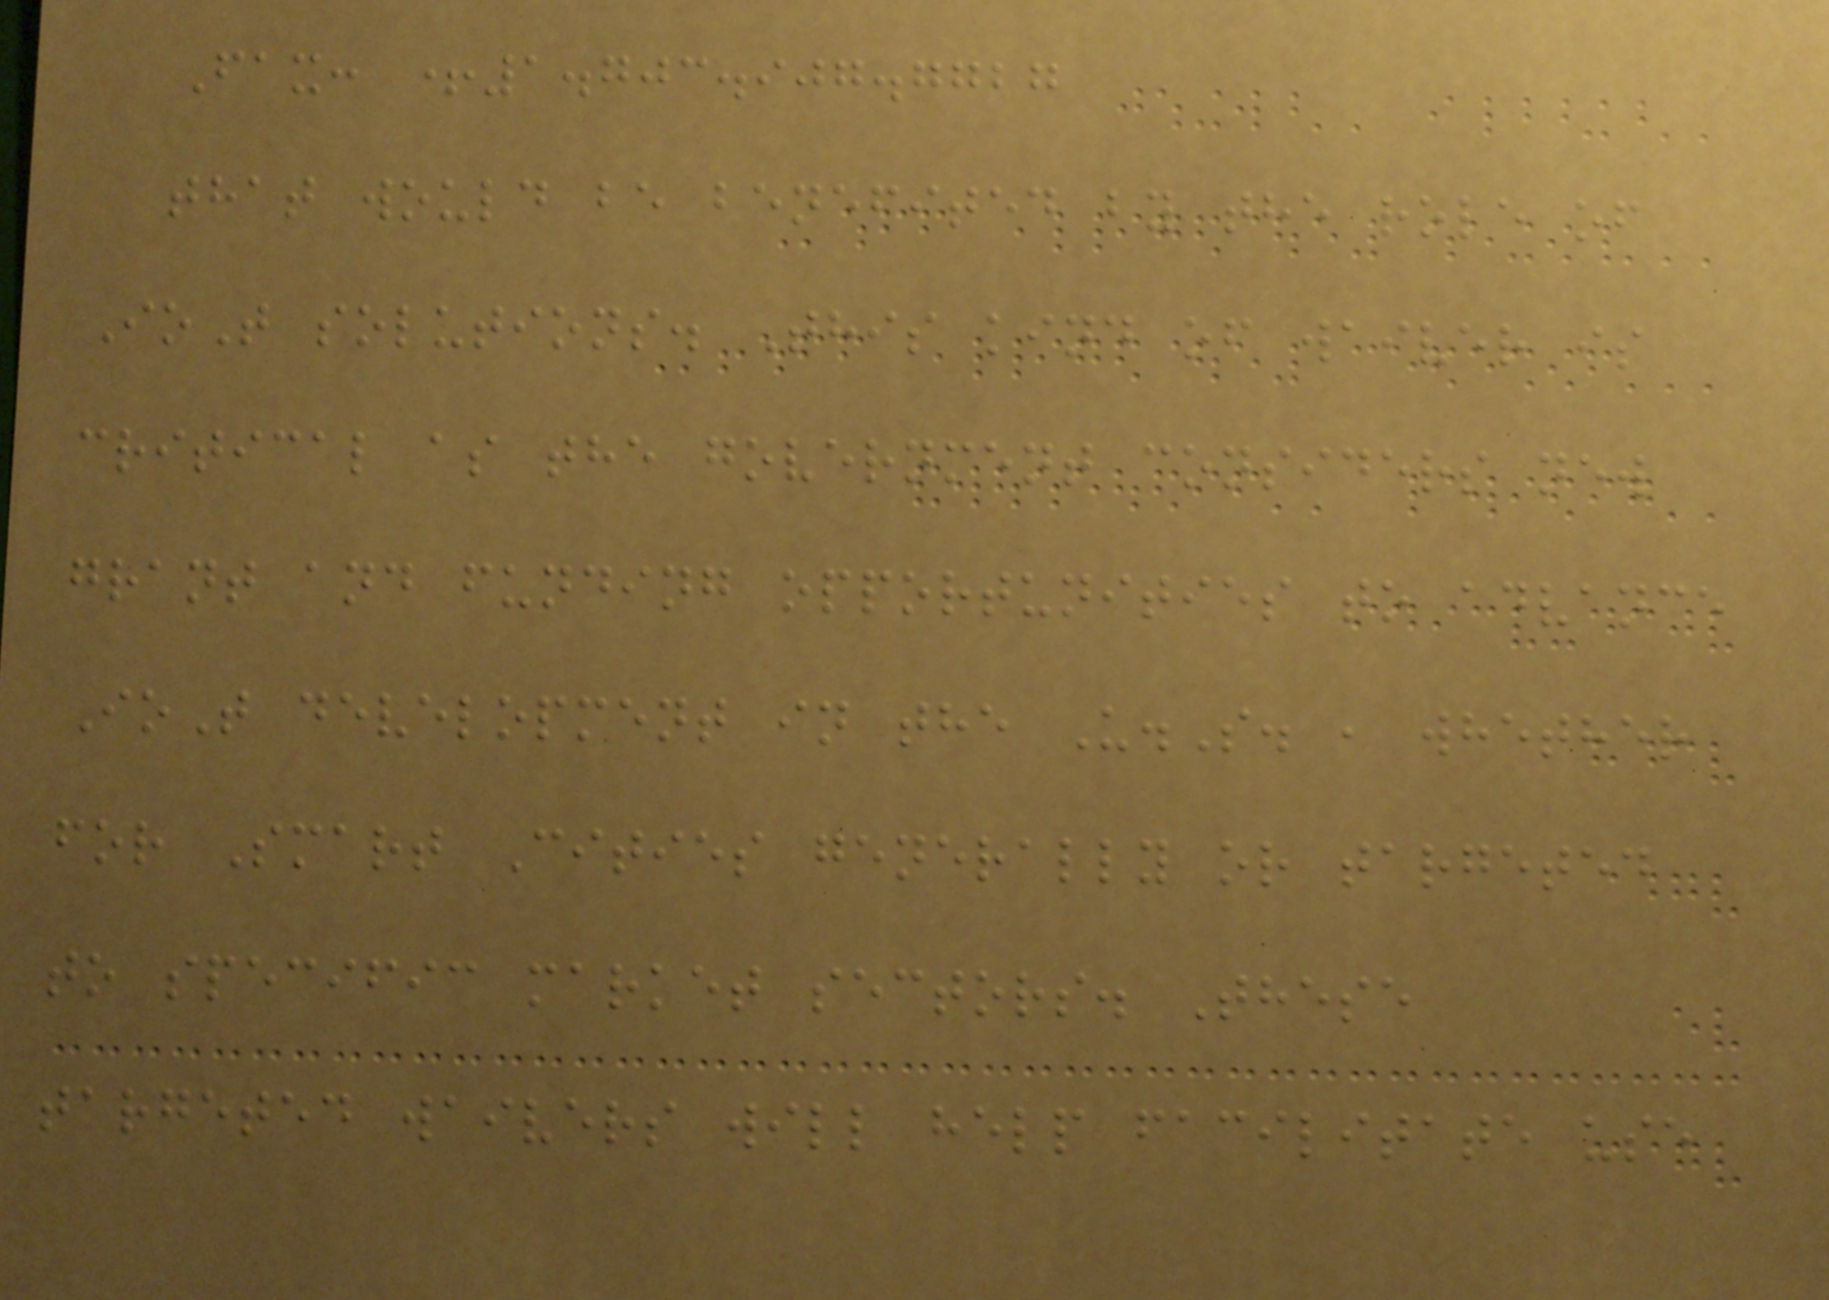Fax: +1.703.907.7727
that would be benefited by the role of
IoT solutions. This kind of waiver is
critical as the government considers new
grant and funding opportunities to advance
IoT development in the U.S. , whether
for Smart Cities generally or targeted
to specific market sectors. These
targeted waivers will help facilitate use
